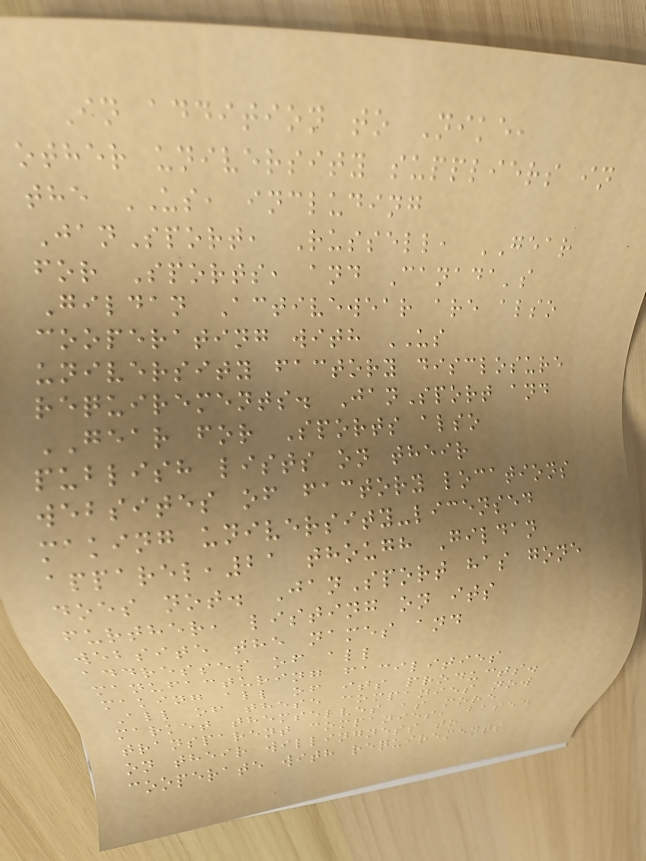In addition to Nike,
other university suppliers in
the US, including
JanSport, Russell, GEAR
for Sports, and Canada's
Gildan Activewear are also
cooperating with US
university factory disclosure
requirements. JanSport and
GEAR for Sports also
publish lists on their
websites of factory locations
making university-licensed
apparel,21 though Gildan
does not. JanSport has gone
further, listing on its
website the names and
addresses of all
manufacturing facilities
making all of its products.
All of these companies now
market themselves as more
transparent companies, based
on their willingness to
cooperate with requirements
